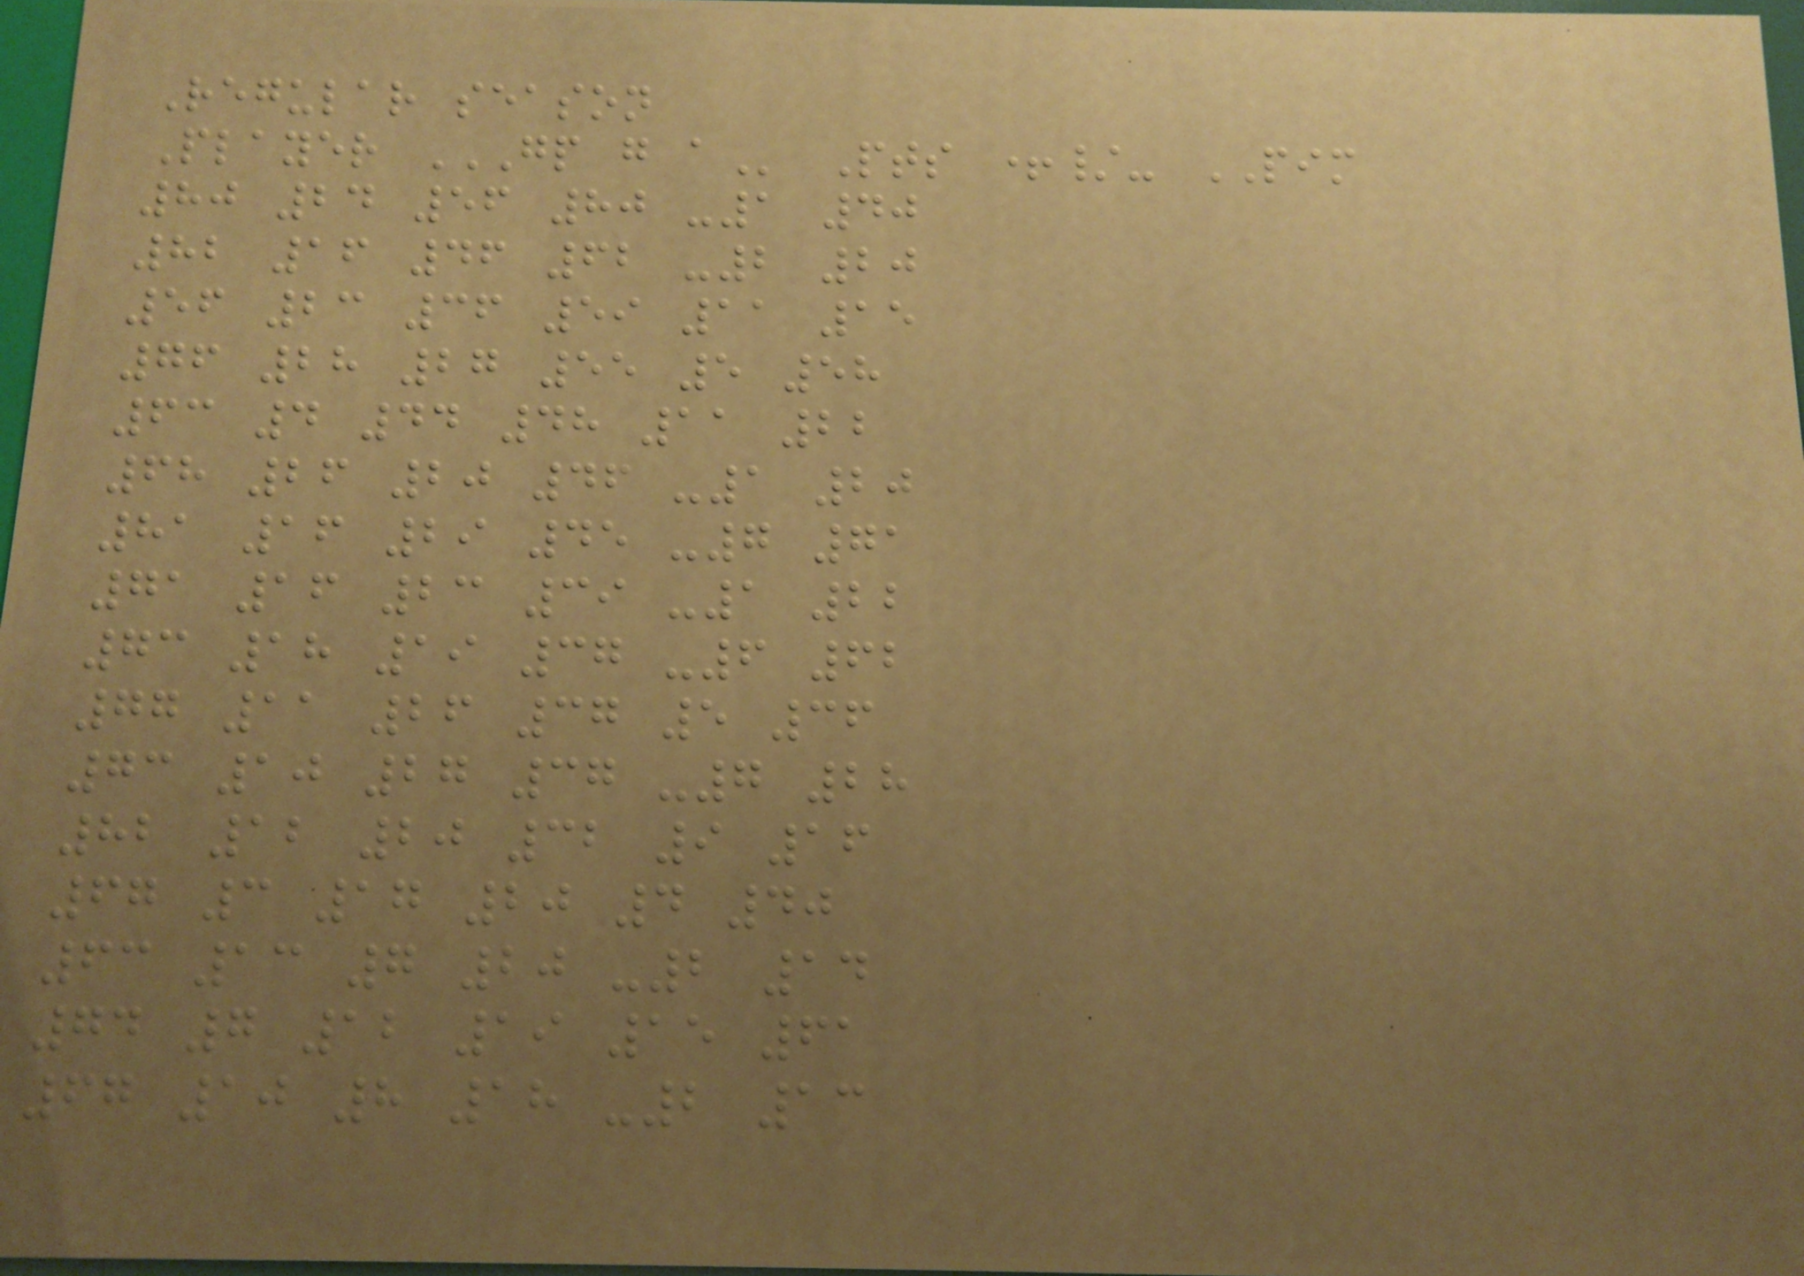Regular season
Player GP G A Pts +/- PIM
80 24 56 80 -1 40
82 16 46 62 -2 20
56 23 36 59 11 15
76 28 27 55 5 58
63 4 44 48 11 22
68 26 20 46 -1 20
81 16 29 45 -7 71
71 16 23 39 -1 22
73 18 19 37 -6 62
77 11 26 37 5 36
73 10 27 37 -7 28
82 12 20 32 9 16
67 3 17 20 4 40
63 13 7 20 -2 14
74 7 12 19 15 61
67 10 8 18 -2 13
